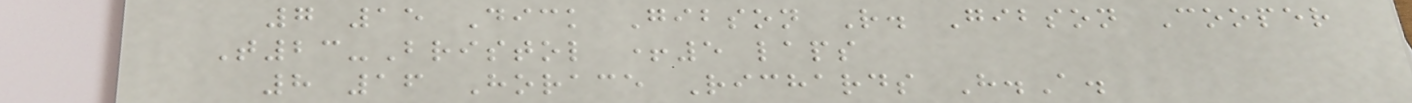7 15 Dick Gibson R. Gibson Cooper
T23-Bristol +5 laps
8 16 Horace Richards H.A.
